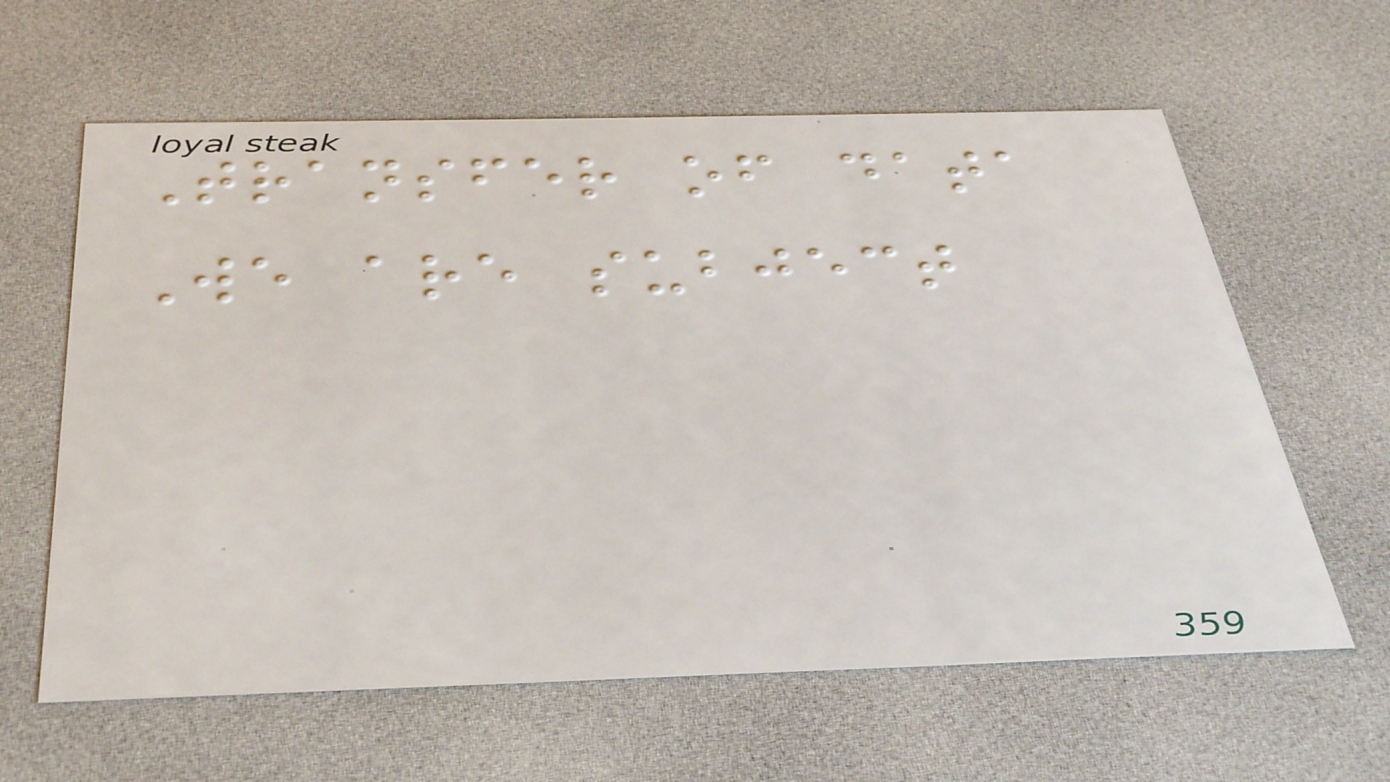Transfer of data
We are subject
